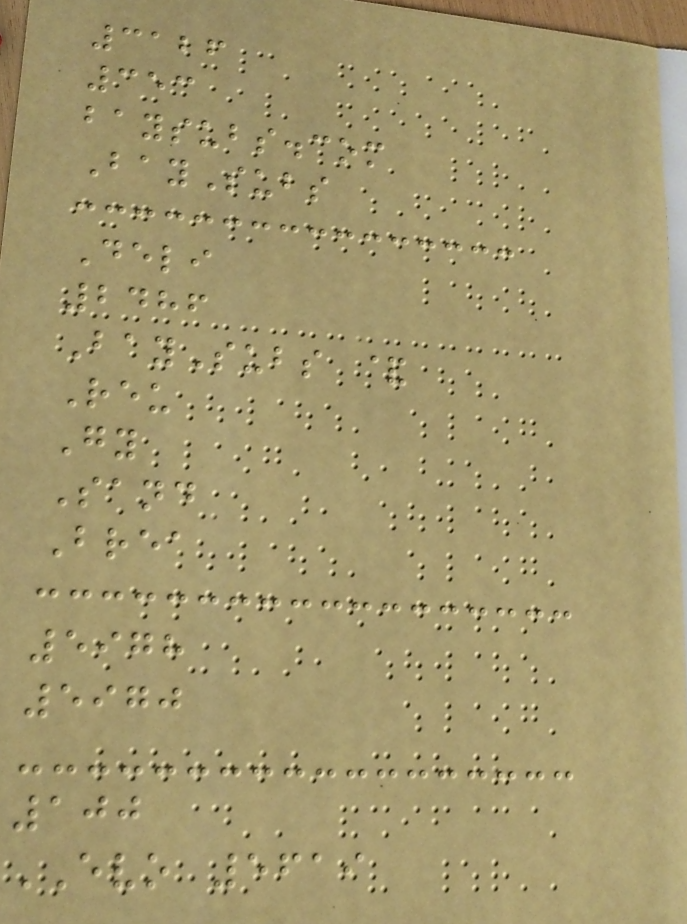3126
353
baysubs.com
BaySubs
Deli
2486
BaySubs &
Reu
Gy
Sand
Brea
5978
5970
100
EVO 5619
